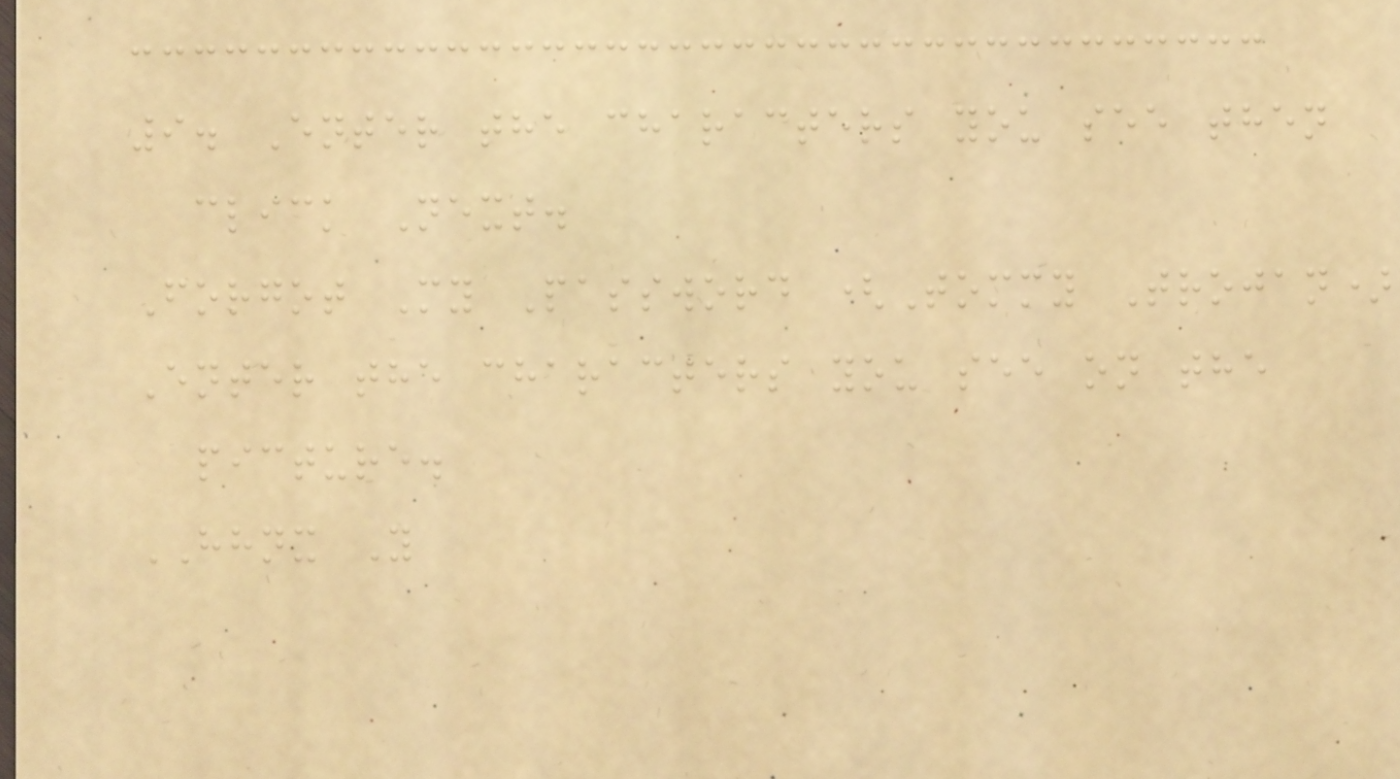9. Enter the characters you see then
click Next.
Forgot My Password (Tommy Trojan)
Enter the characters you see on the
picture.
HHNX Y
